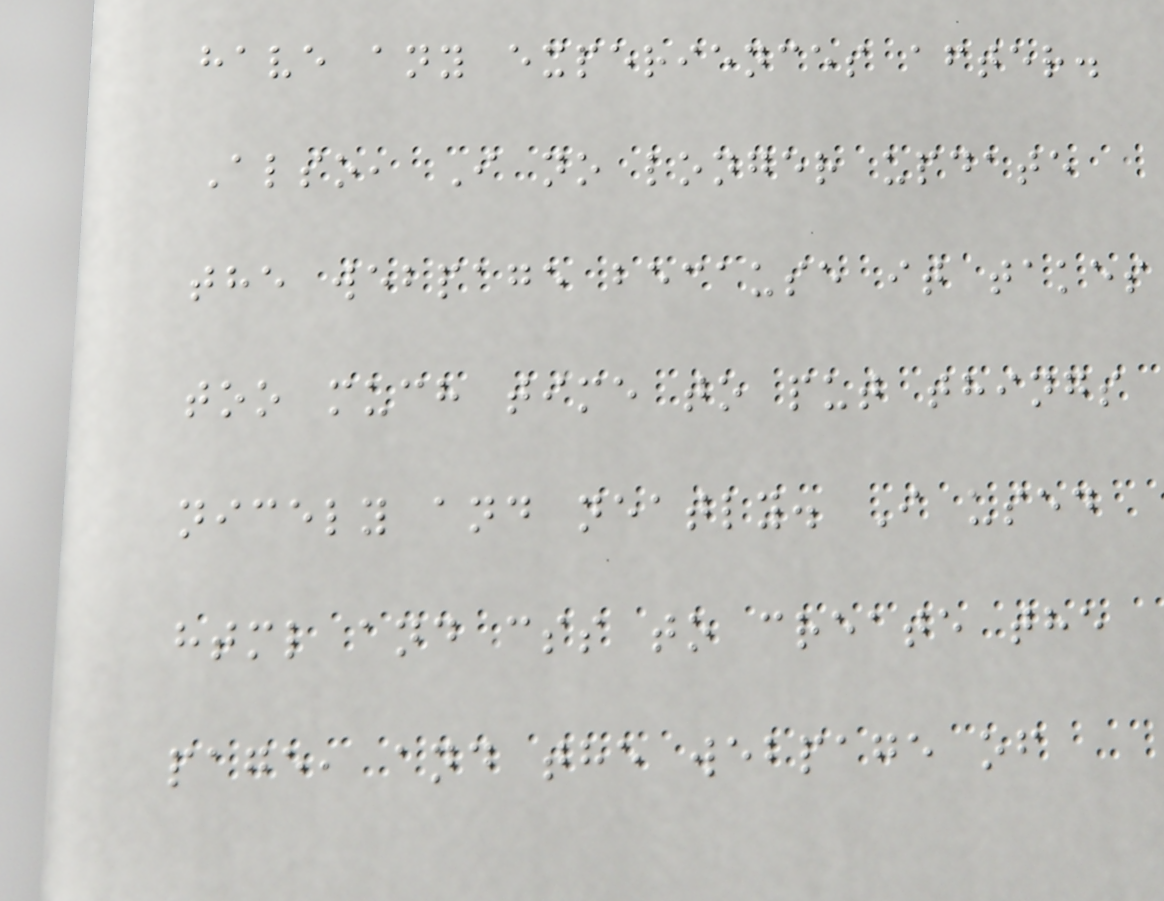have any experiences after.
Also, I no longer update
the webpage because it takes
too much time to put things
nicely and neatly. I used
html and css to create the
page, and the webpage of
